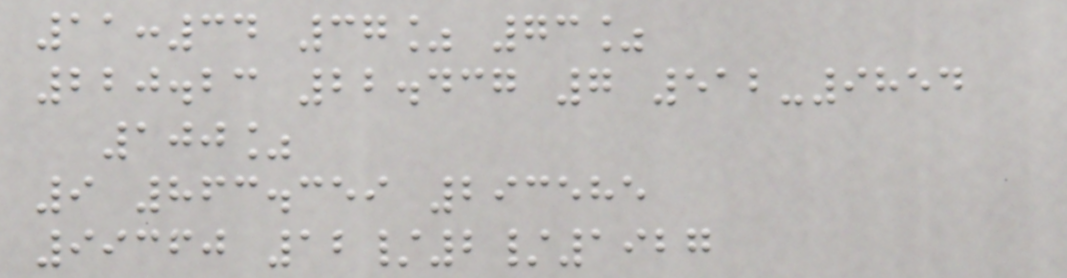11:34 37% 73%
220.23 22.437 7 512-9854
100%
9 863.359 293585
99360 12/2/1927
